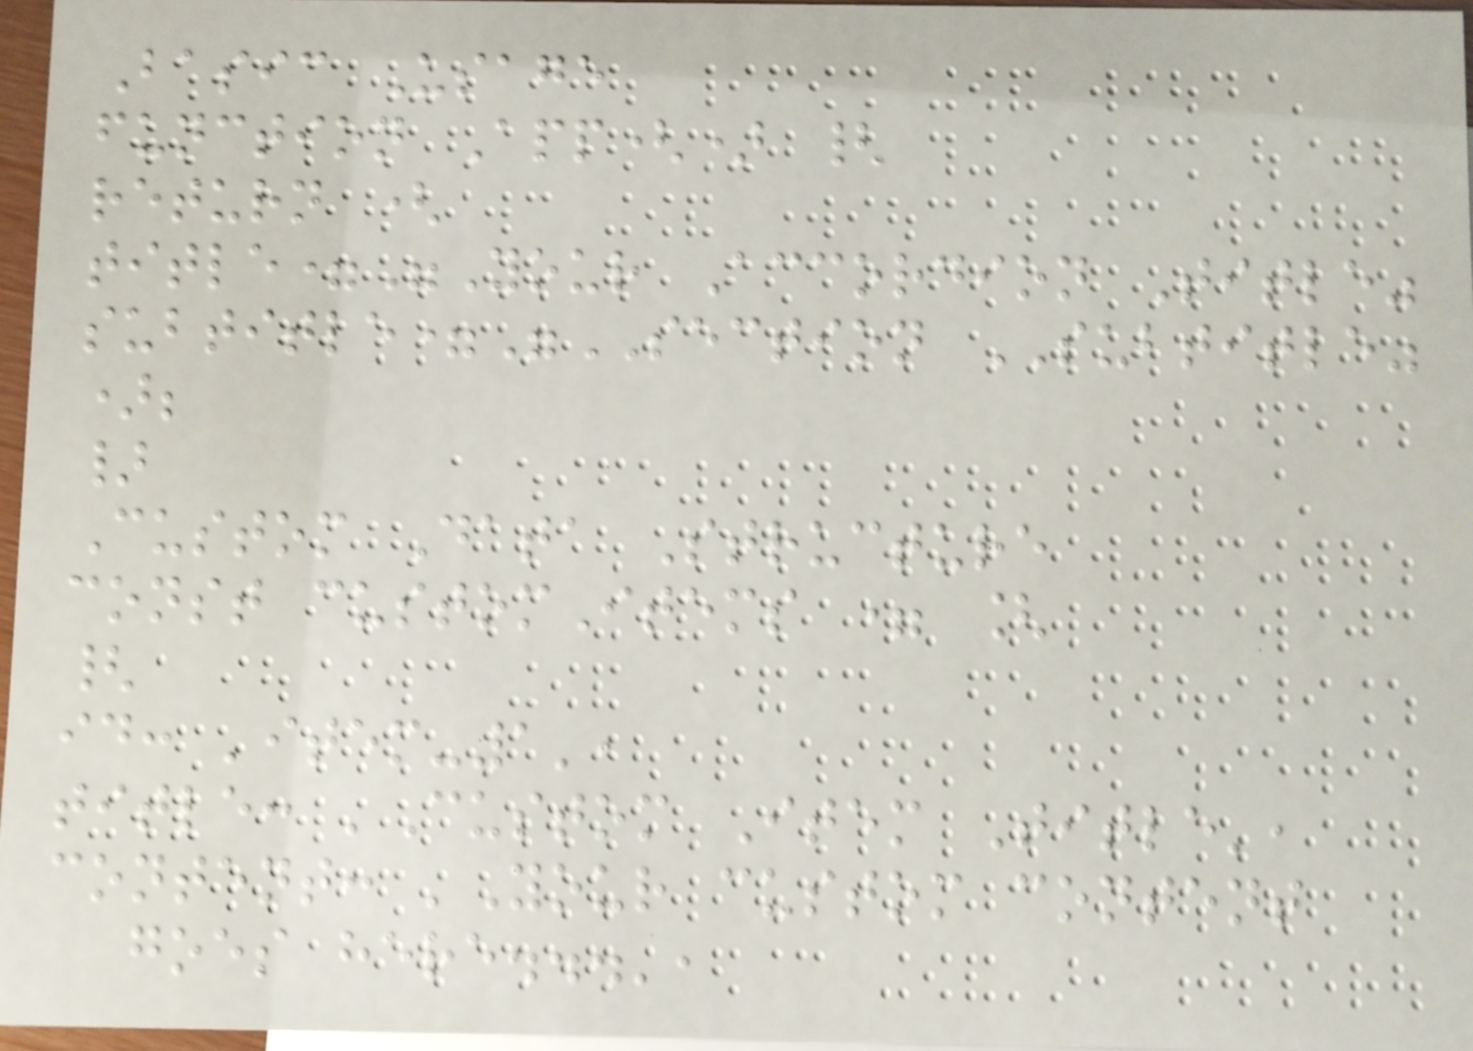Basic Usage
function App() {
return (
title="Your Accordion Title"
subtitle="SECTION SUBTITLE"
);
}
Custom Data Structure
const customItems = [
{
id: 'item-1',
title: 'Custom Item Title',
content: 'Your custom content
goes here...',
